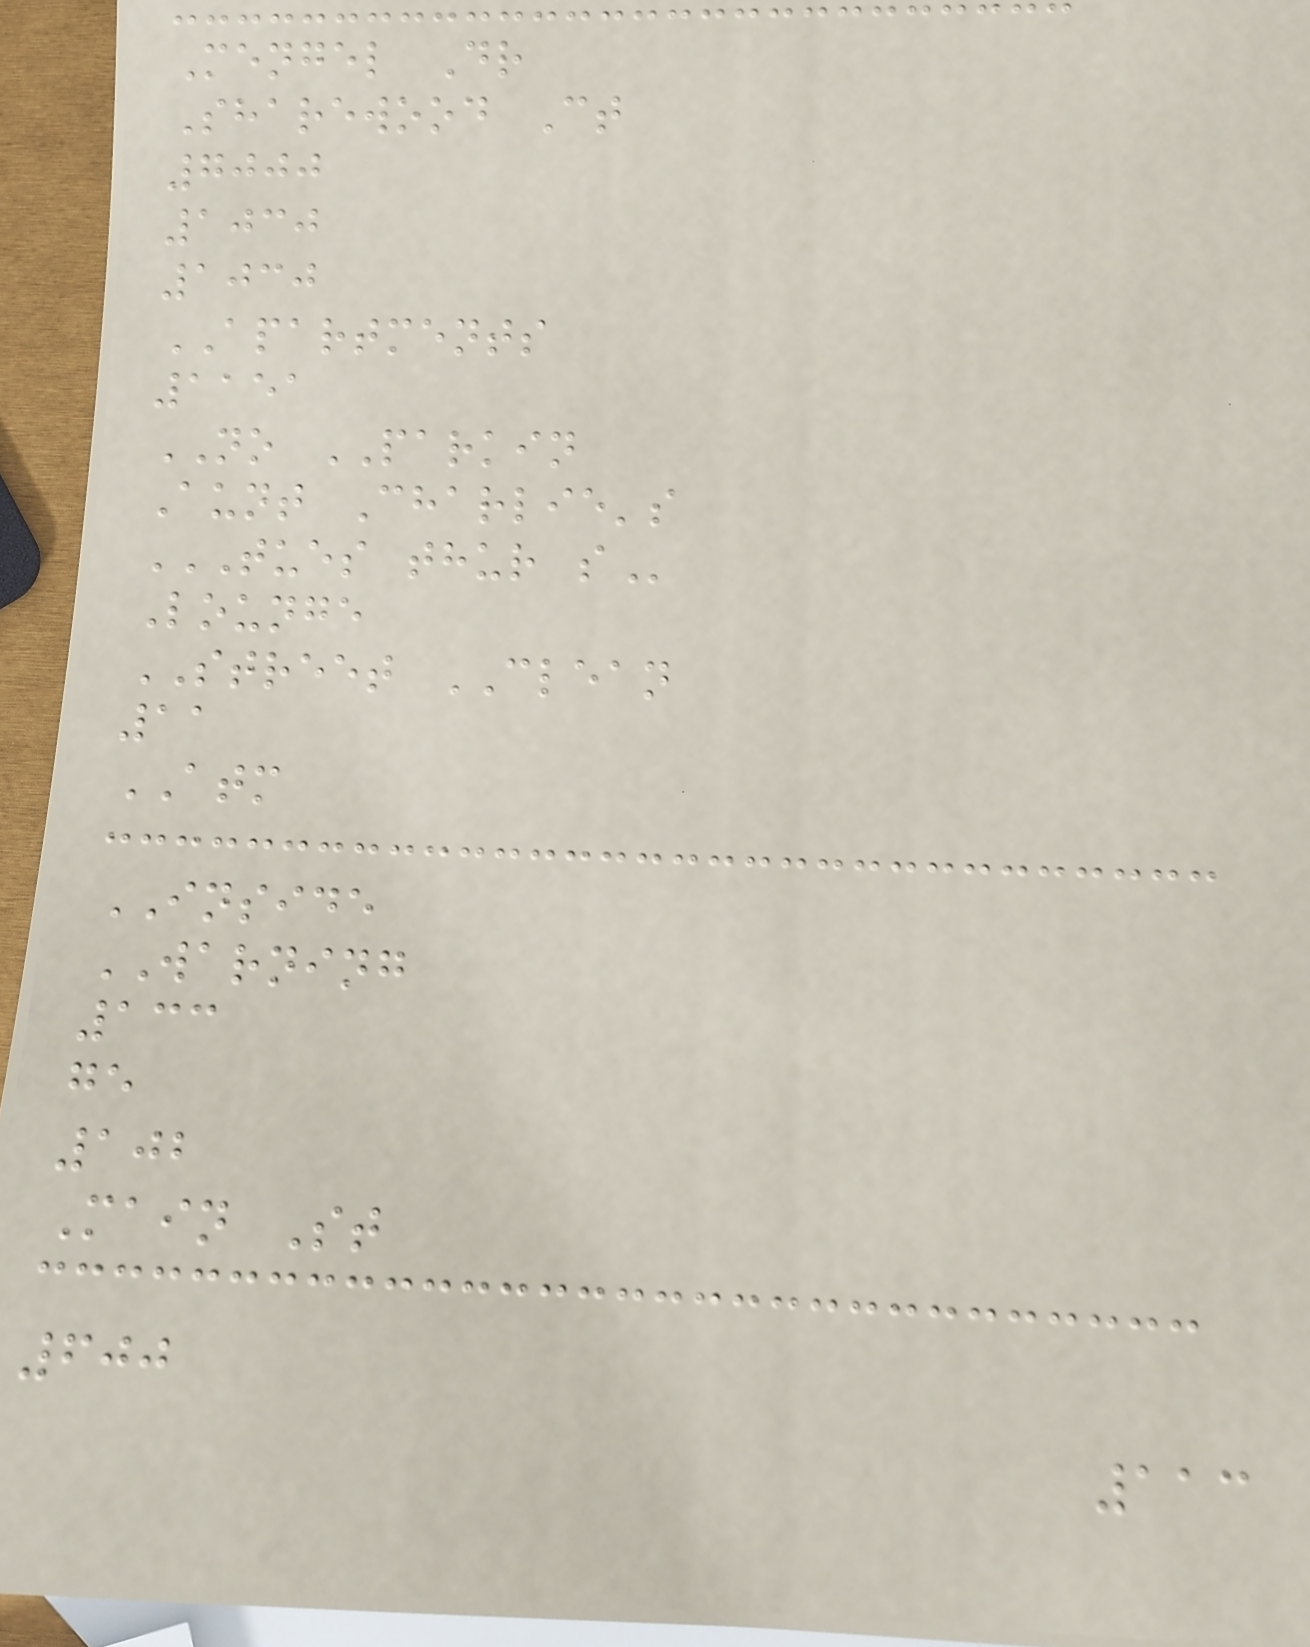Mengel Dr
Sharewood Ct
7000
1030
1030
APARTMENTS
1151
NO PARKIN
Aunt Charlie's
TUES THUR S
Lounge
STREET CLEAN
11
ATM
INSIDE
WARNING
133
ge
102
Main St
600
113
